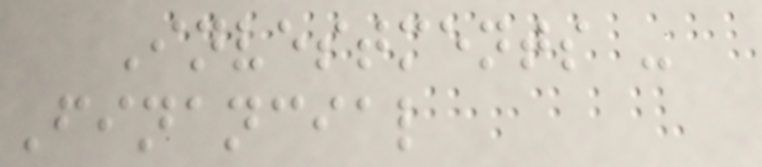Investments -
Financial
